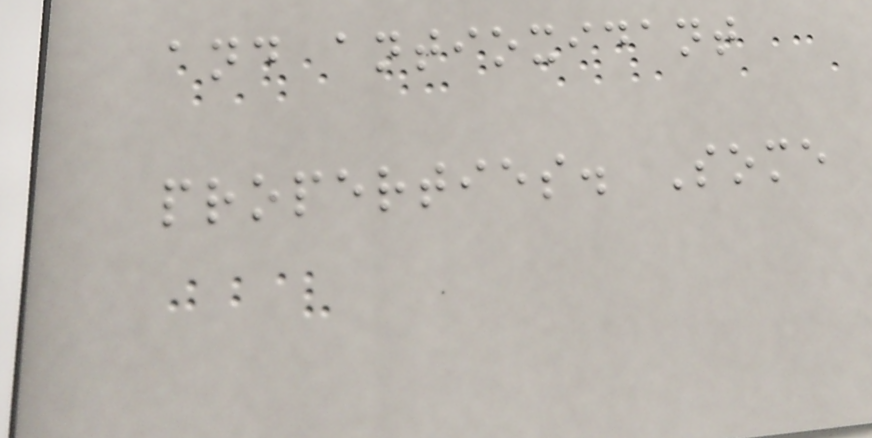and antioxidant
properties. Some
